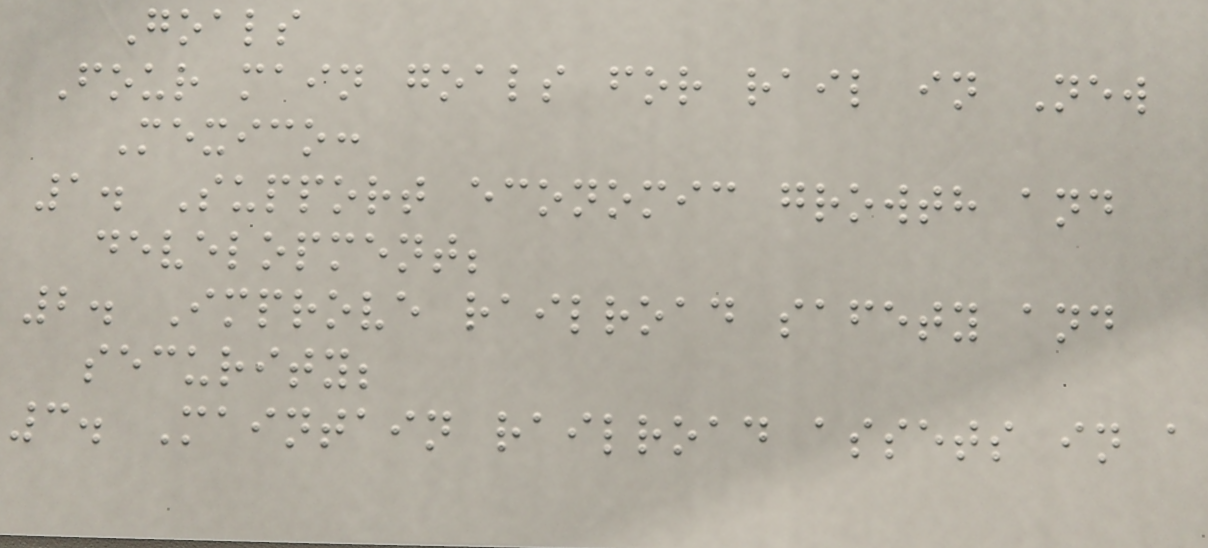Goals
Four main goals for rail in New
Mexico:
1. Support economic growth and
development;
2. Improve railroad safety and
security;
3. Maintain railroad assets in a
